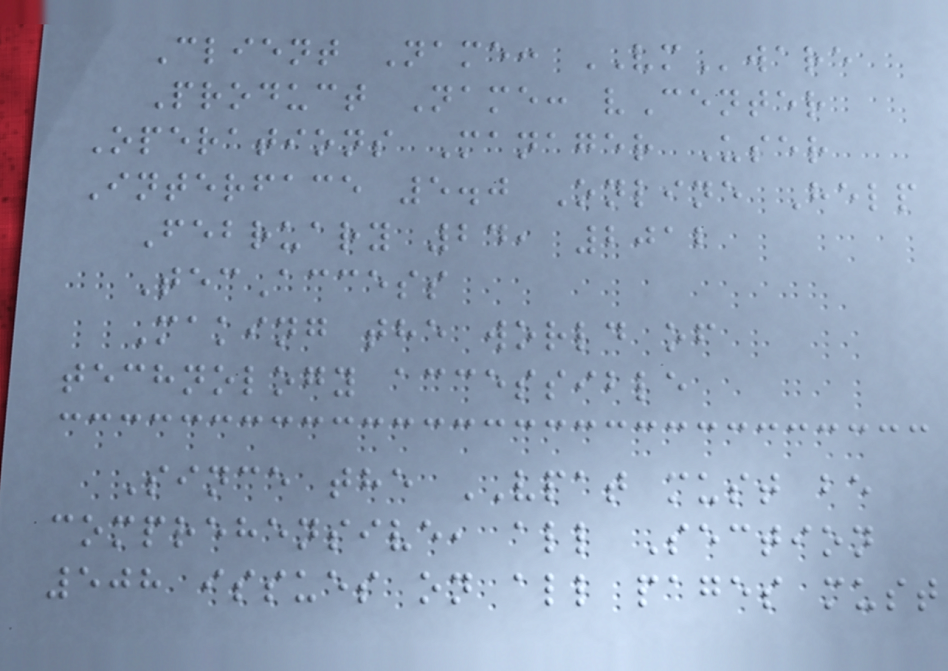Client Name: VMware
Product Name: vCenter
Operations Manager User
Interface 5.0 Online Help
February 24, 2012
TecAccess
Making the world of
technology accessible
Since the VPAT must be
comprehensive, all Section
508 issues on all pages must
